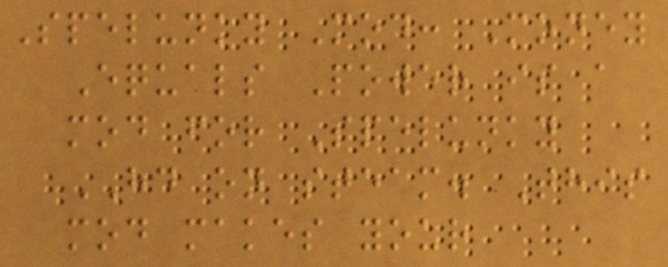Spelunky Mod: Money
Equals Power is a
mod for Spelunky
HD on steam. This
mod makes your
